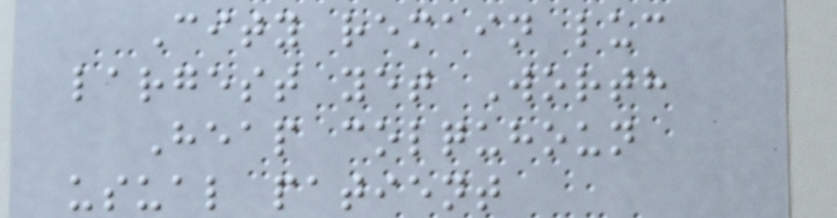City remain luc
largest yet Worth
Heap colquhoun
usual patient
